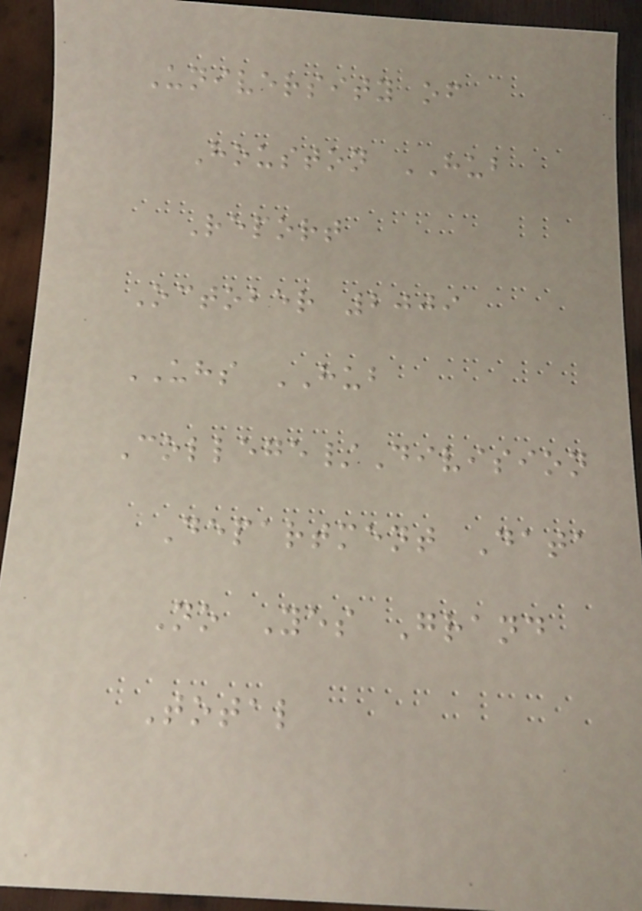University of
Houston HUB
Report
October 2009
UHS HUB
College/Division
Department Data
No Yes Grand
Total
